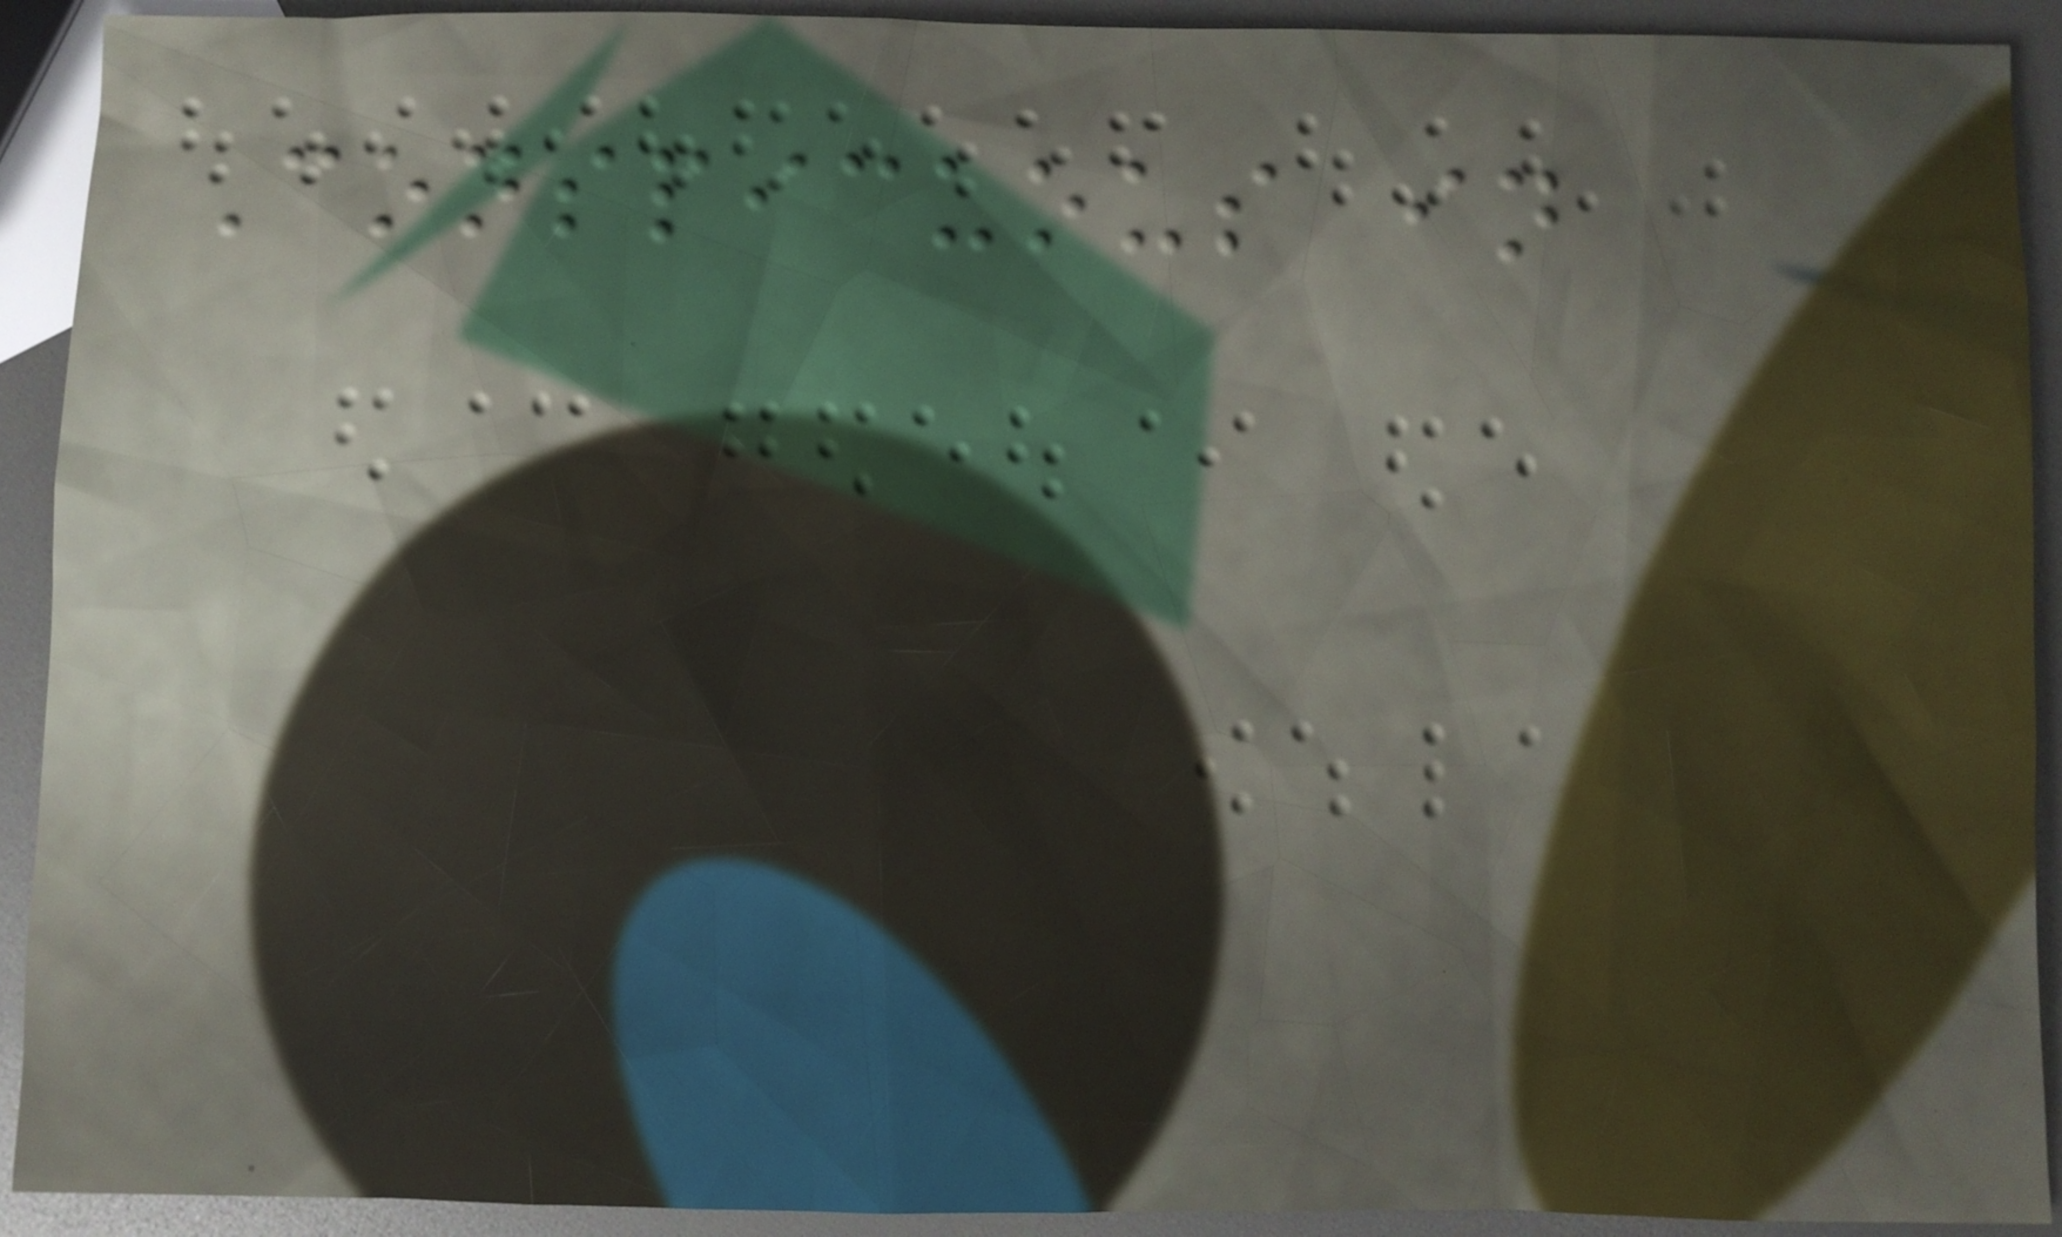Conspicuous in
